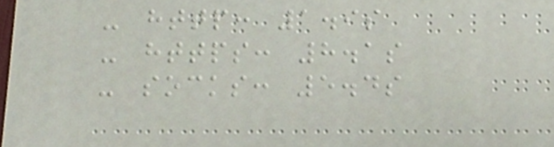- http: 1.9s
- https: 8.1s
- socks: 5.4s
